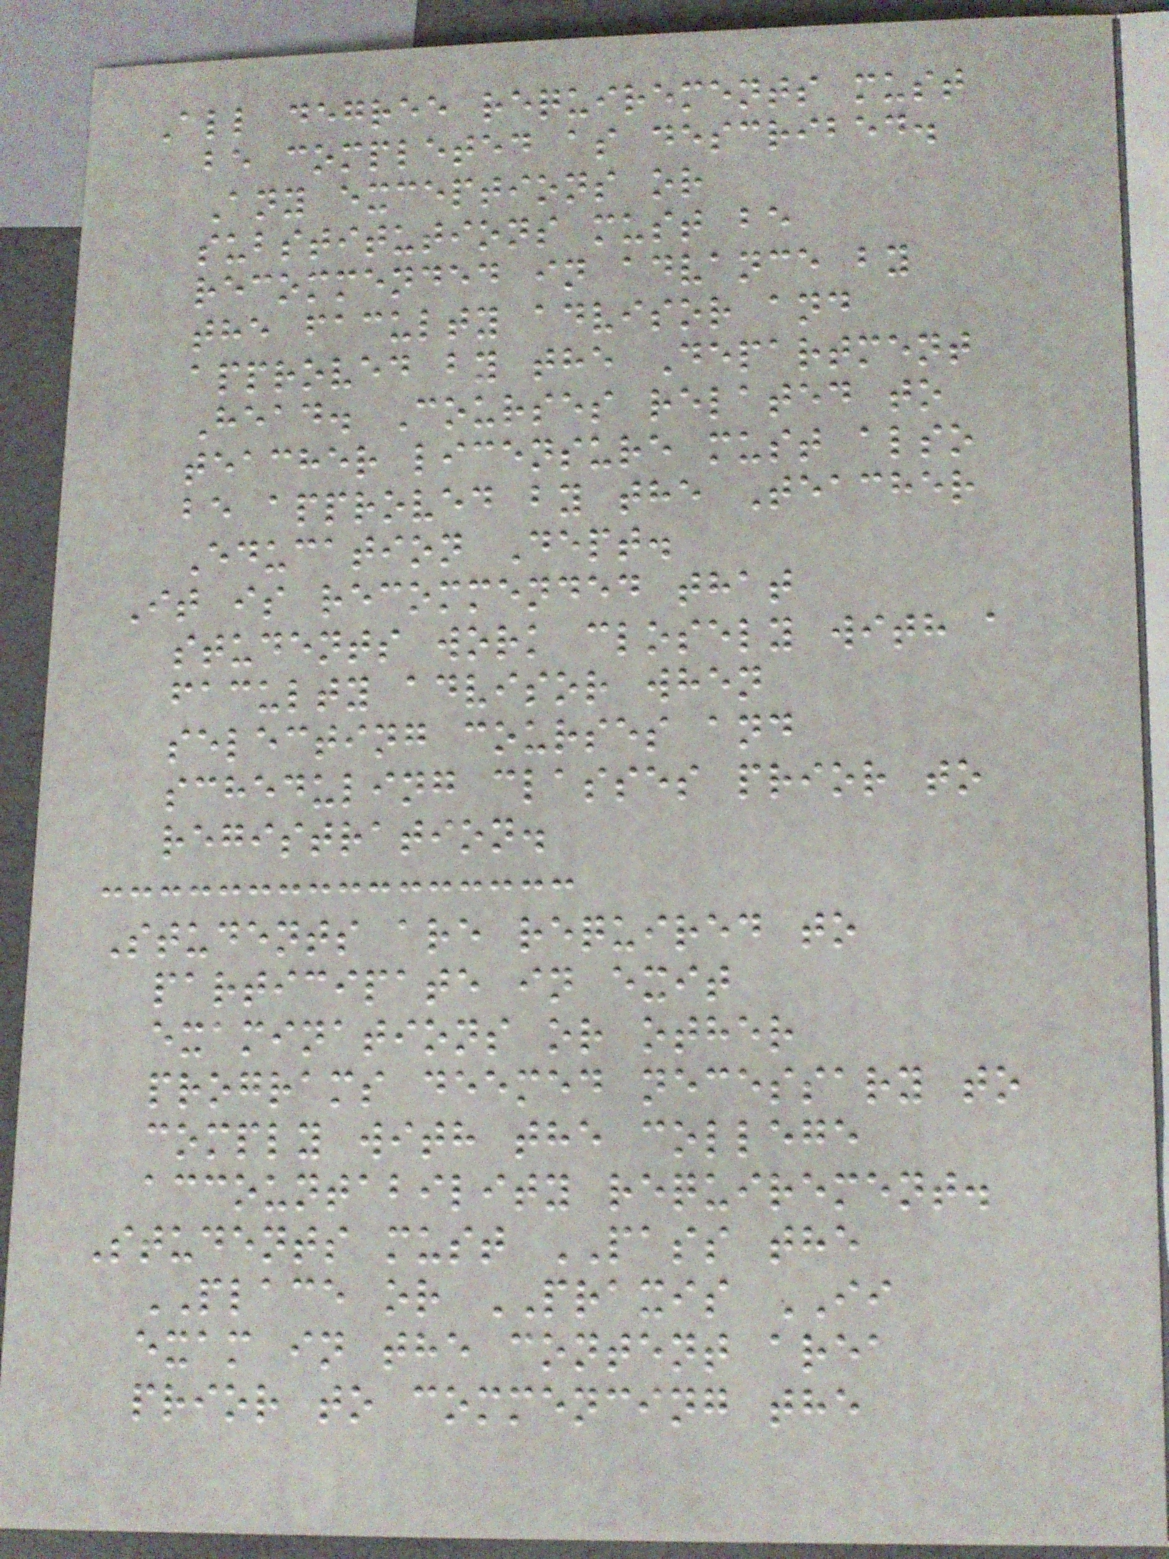All degree requirements must
be completed as described.
Any exceptions or
substitutions must be
recommended in advance by
the faculty advisor and
approved by the Department
Head. Courses related to
teacher licensure must also
be approved by the Teacher
Education Dept.
It is recommended that
students work closely with a
faculty advisor when
selecting courses and
scheduling classes prior to
registration.
Students are required to
participate in exit
examinations or other
programs deemed necessary to
comply with the college
accountability requirement.
Students must PASS the
PLACE or PRAXIS II
exam in the content area
prior to commencing the
